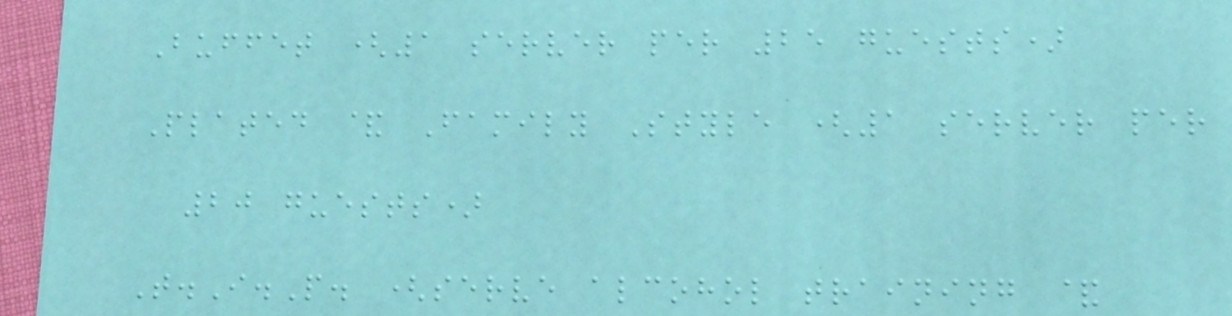Buffet (1 server per 25 guests)
Plated & Family Style (1 server per
20 guests)
T.I.P. (serve alcohol training &
